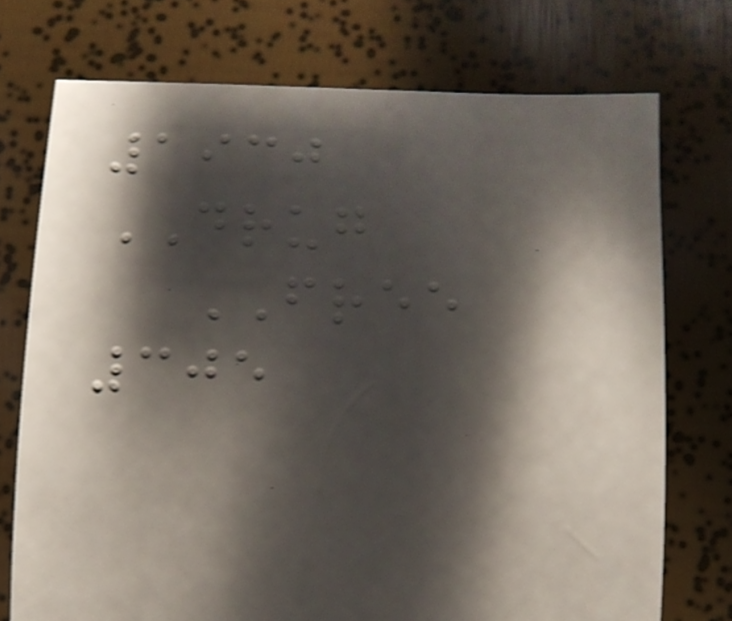1930
DRUG
FREE
305
